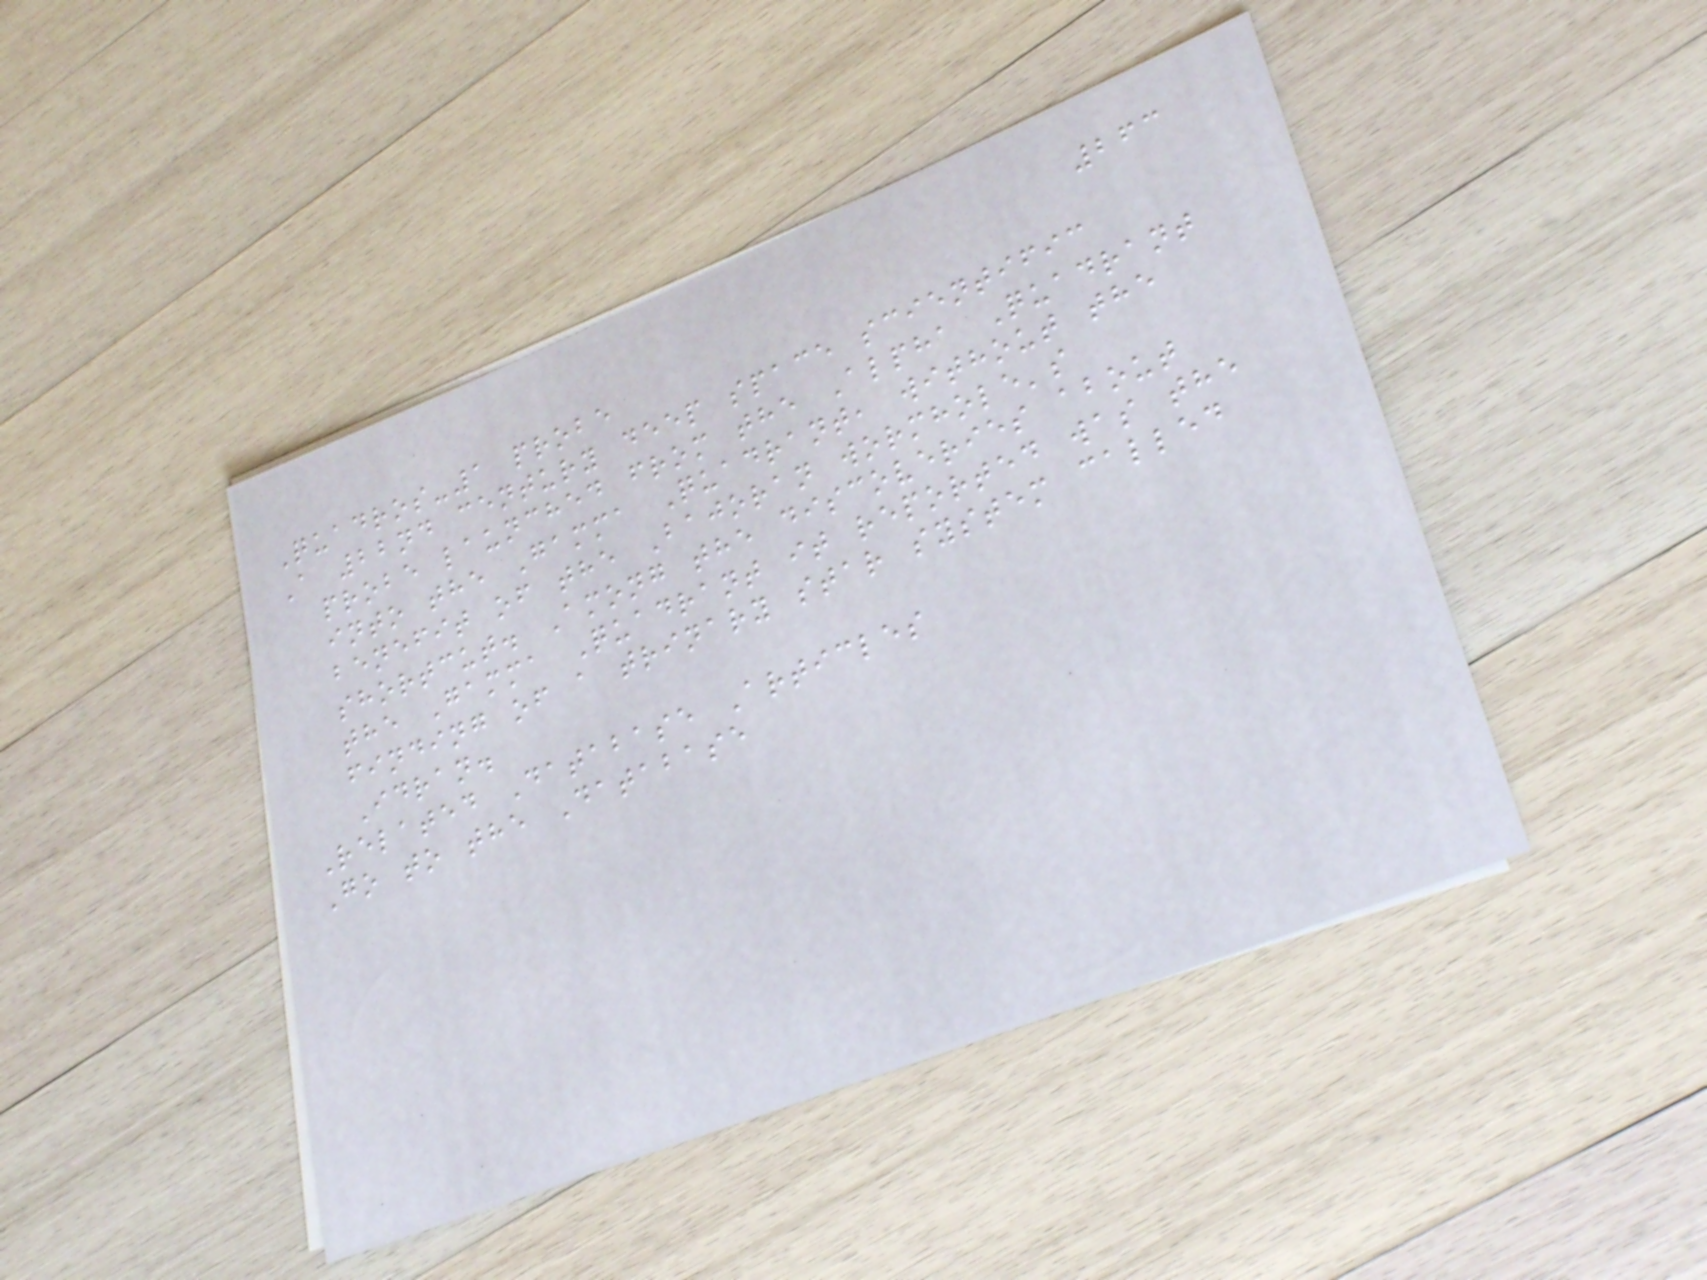263
Quadros-1 probe
A 22nd century deep space scientific
probe launched from the Alpha Quadrant
into the Gamma Quadrant, without the
benefit of the Bajoran wormhole's
shortcut. Among the discoveries about
the Gamma Quadrant it reported was the
finding of a trinary star system called
Idran.
Related Database Articles
Go to the Database
